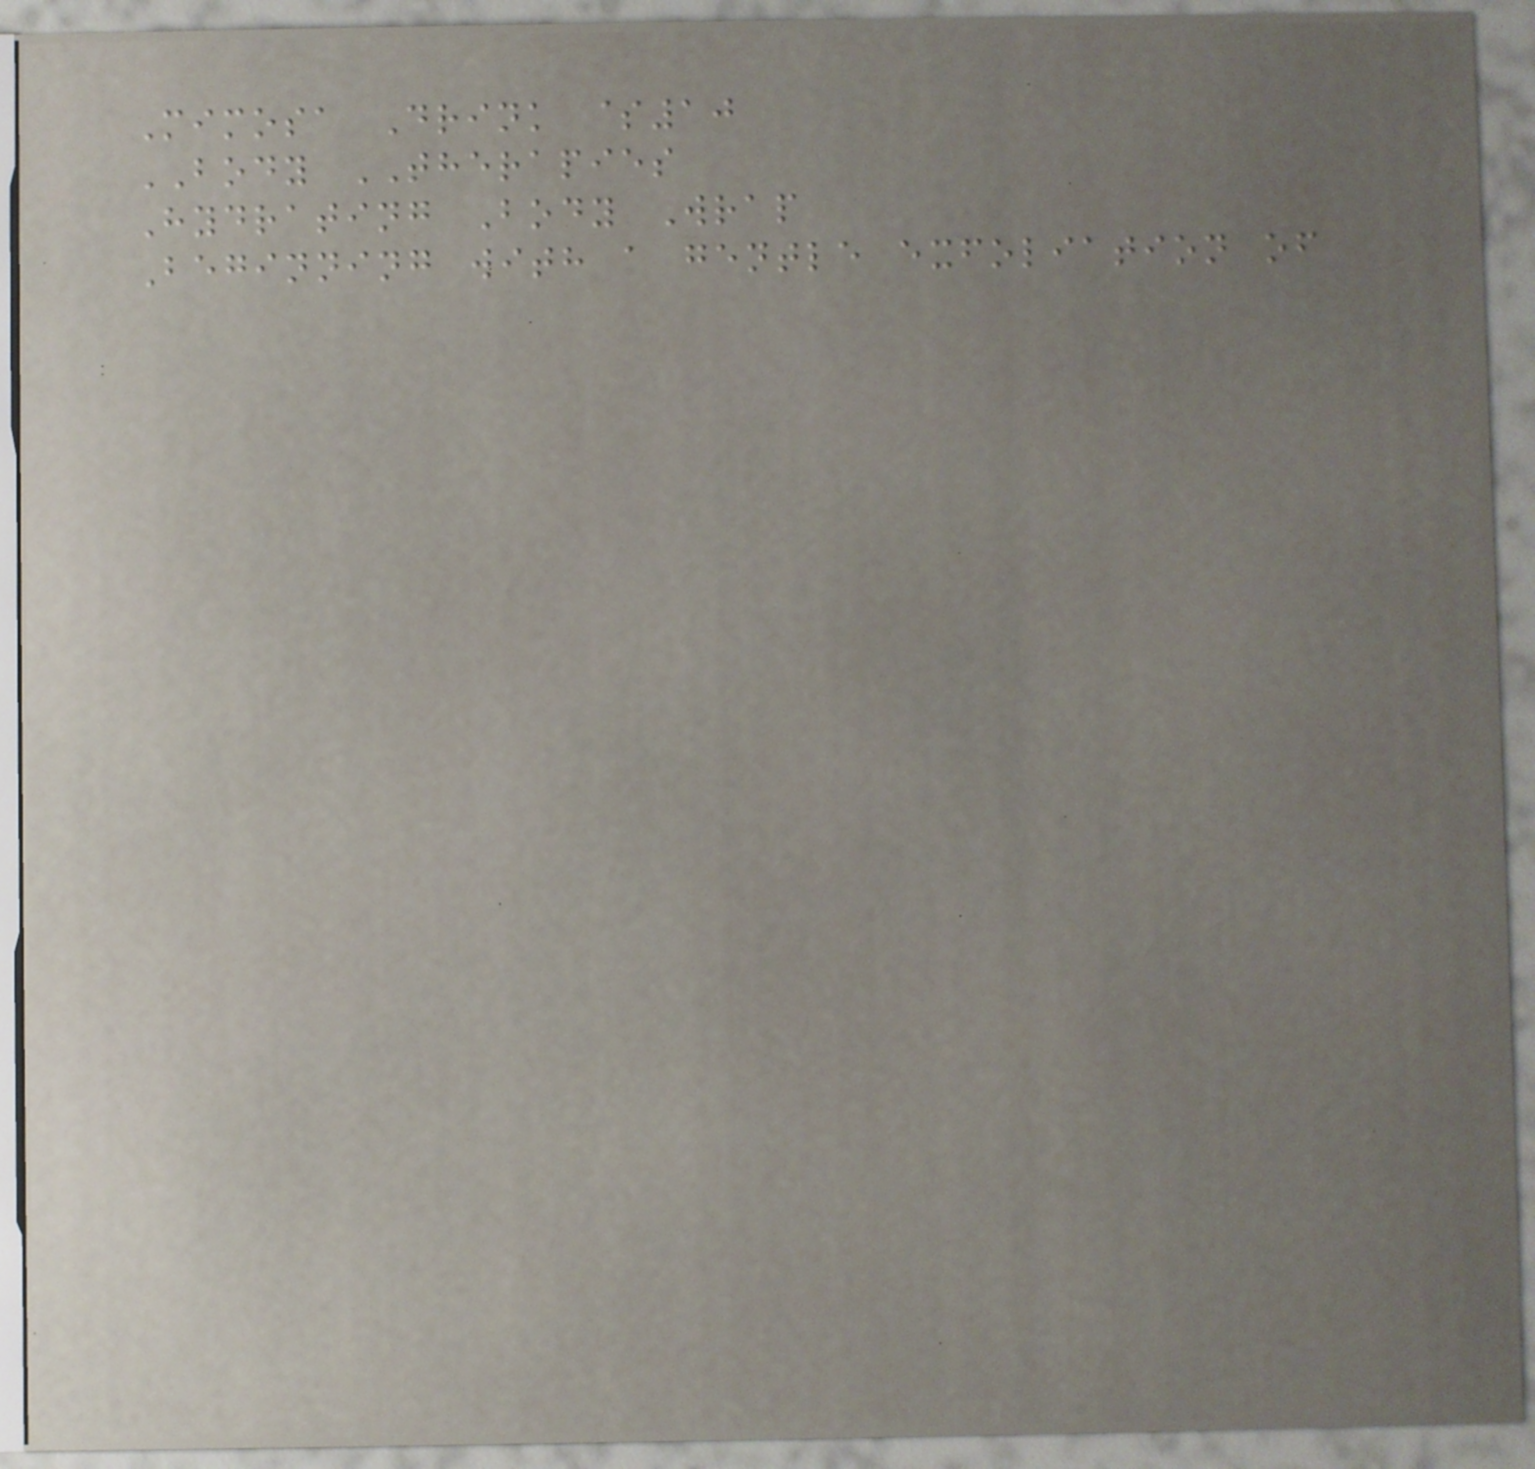Mimosa Drink $10
BODY THERAPIES
Hydrating Body Wrap
Beginning with a gentle exfoliation of
